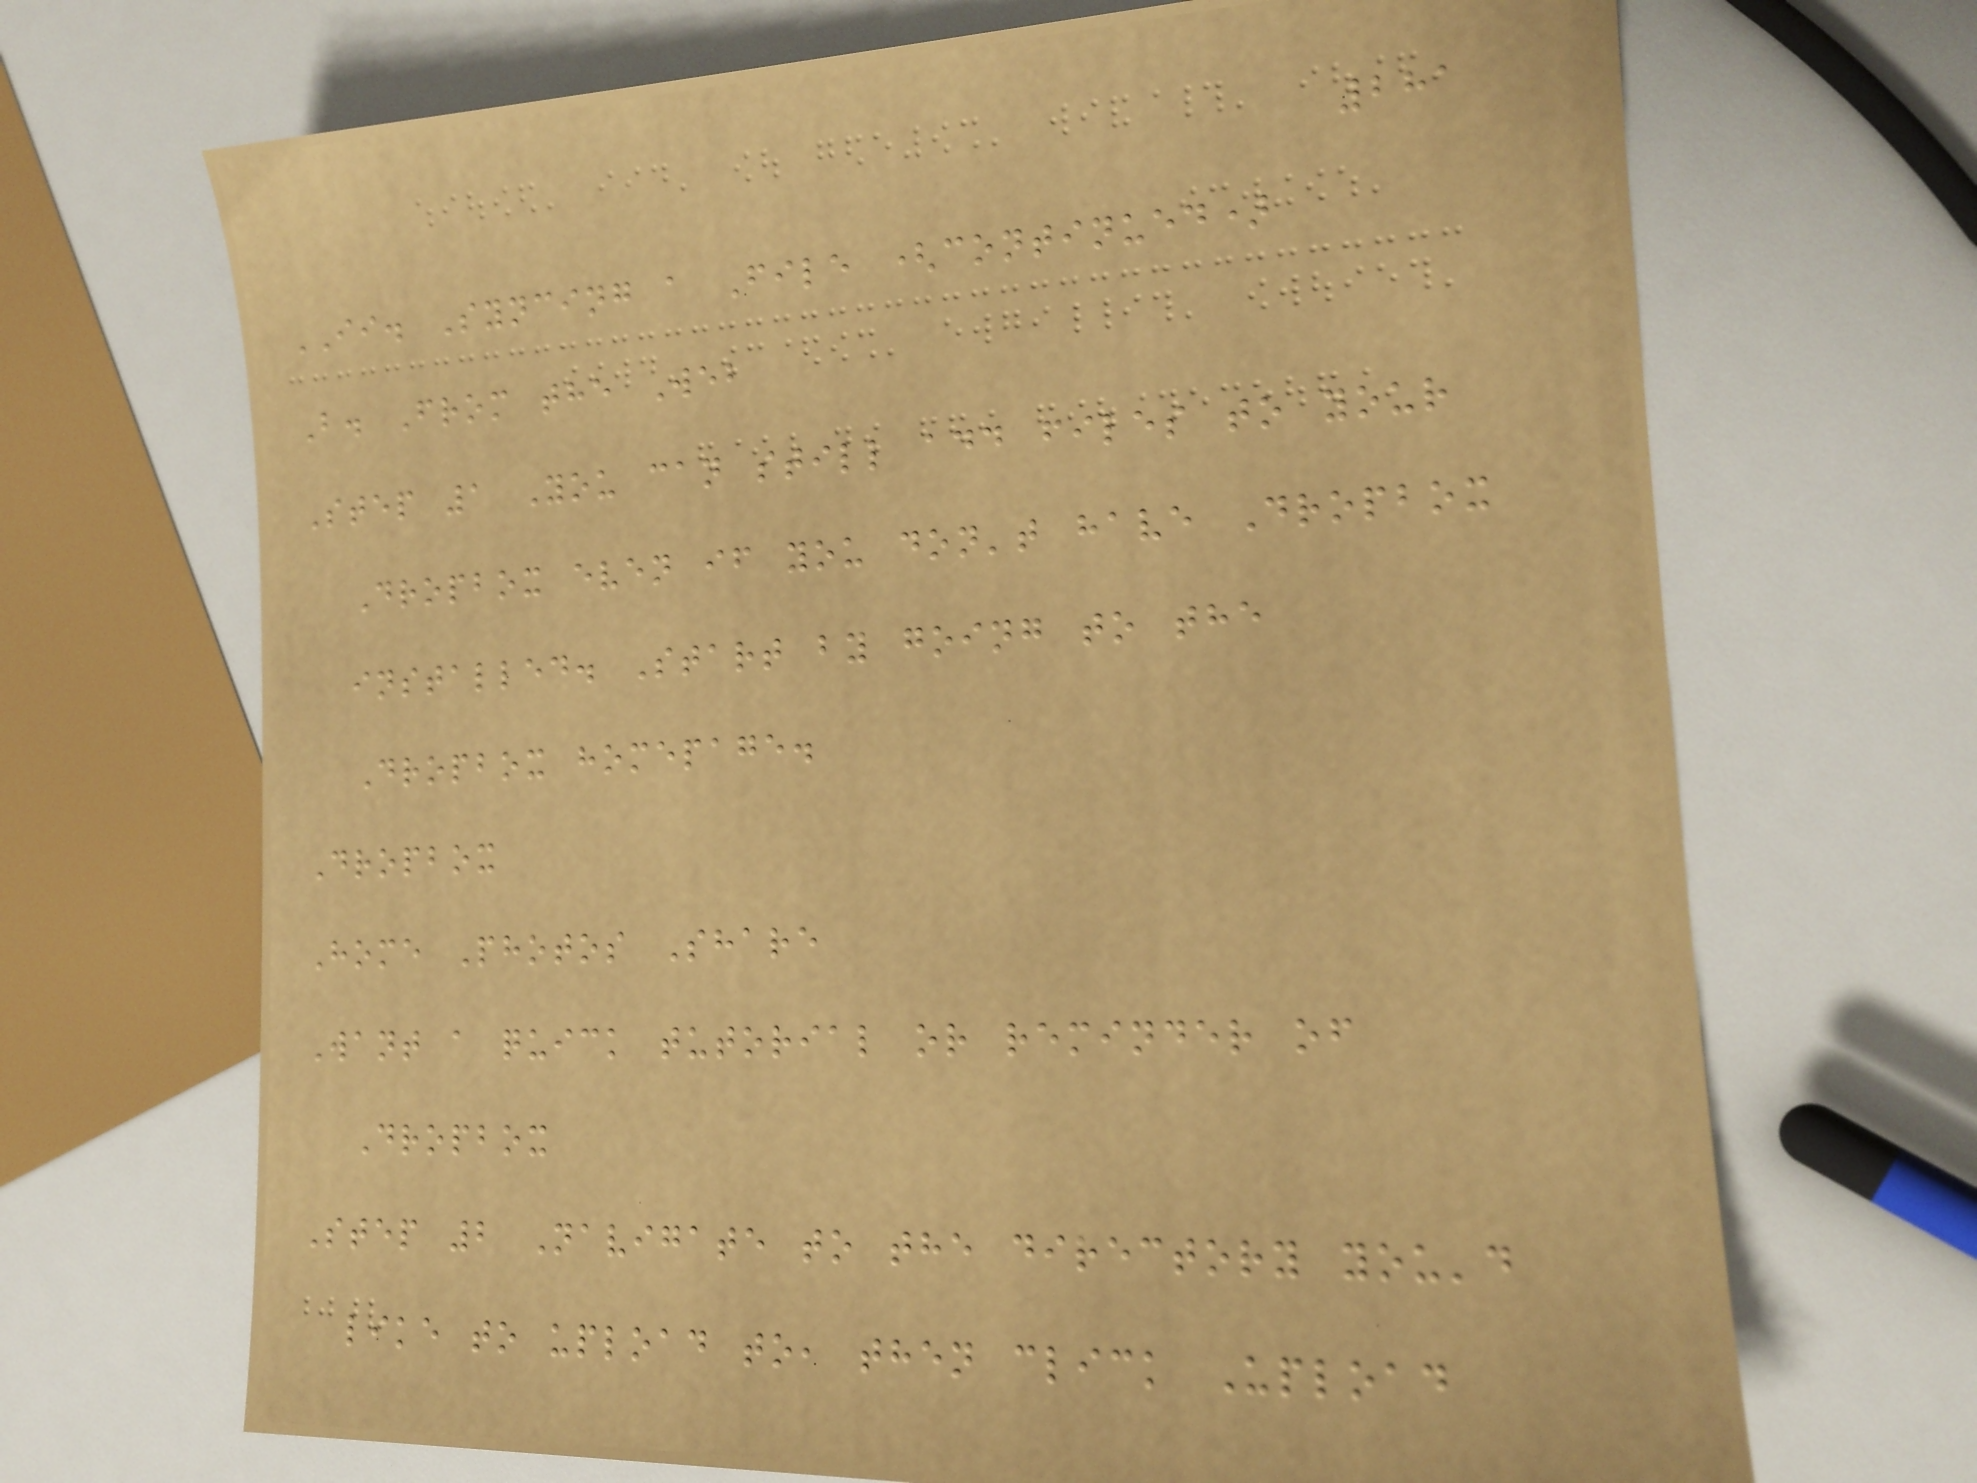281
II. Syncing a File (continued)
B. From the Web
Step 1 You can still add files to your
Dropbox even if you don't have Dropbox
installed. Start by going to the
Dropbox homepage.
Dropbox
Home Photos Share
Want a quick tutorial or reminder of
Dropbox
Step 2 Navigate to the directory you'd
like to upload to, then click Upload
